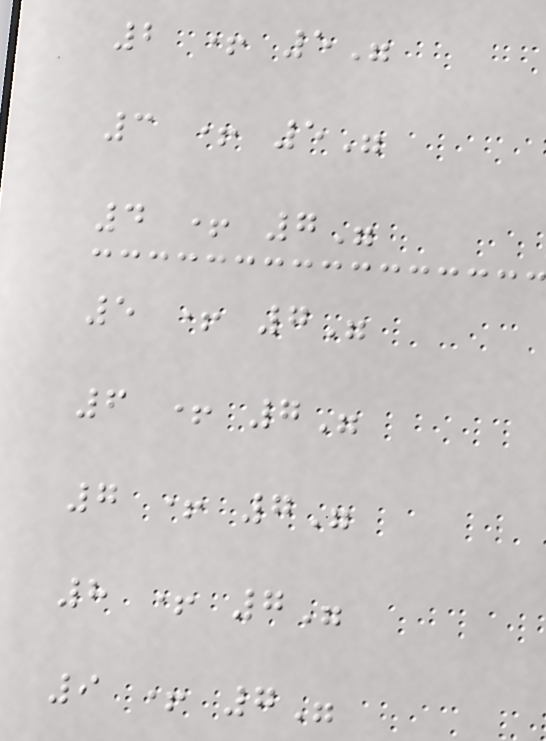2 + 5"
3 + 5"
4 + 7"
5 + 7"
6 + 7"
7 + 7"
8 + 7"
9 + 7"
